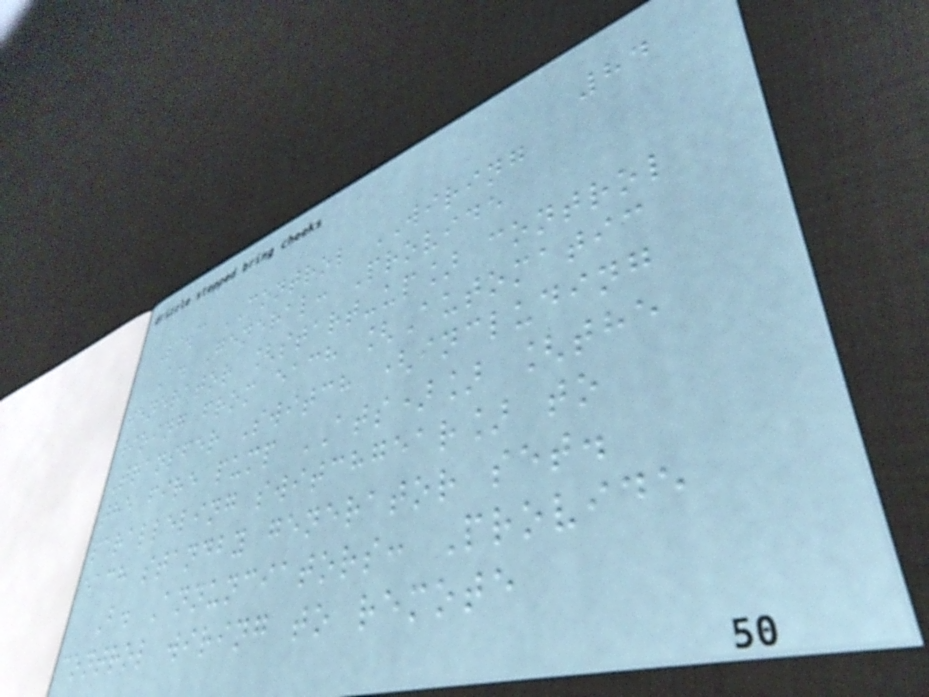84
3.3 CONTROL WIRING
A. General: Provide
generator [start-up] control
wiring from each [Automatic
Transfer Switch (including
the fire pump ATS)] [the
paralleling switchgear] to
each standby generator set.
B. Annunciators: Provide
control wiring to remote
